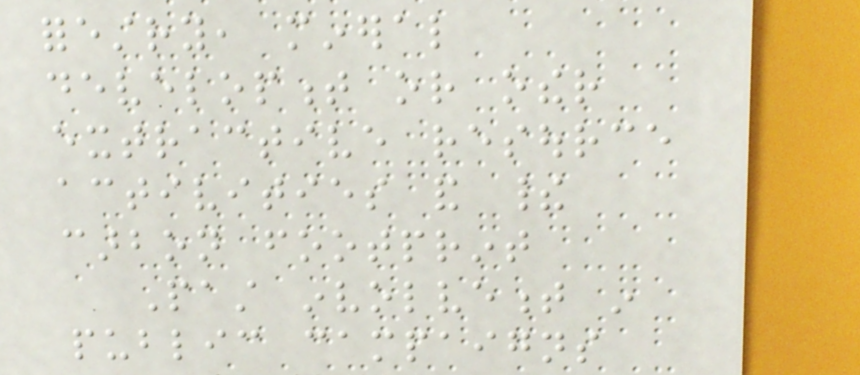forestry, mineral
development or other
extractive resource
activities and their
carbon footprint
Past involvement in
public campaigns
